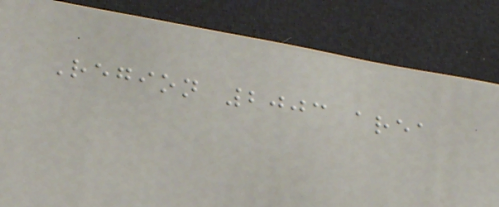Region 2003 area
